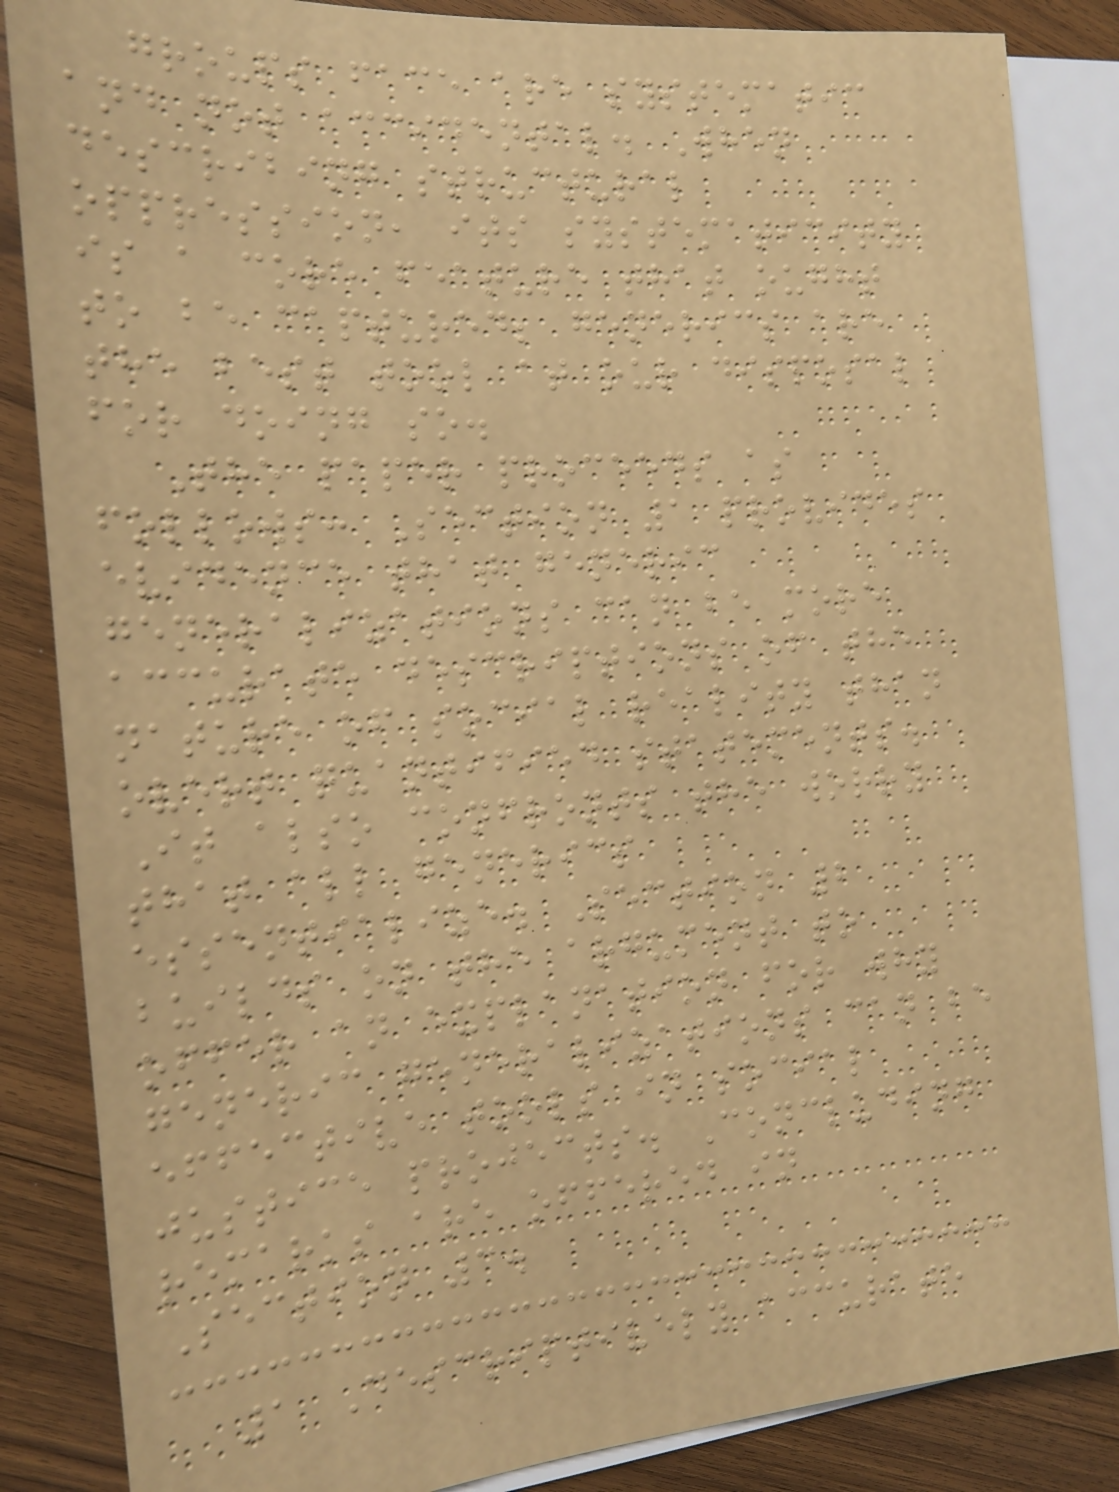groups face are systematic
and not accidental. When
describing structural
oppression, its systematicity
is a core feature that ought
to be captured; generics are
the best tool at our disposal
for doing so.
The paper proceeds as
follows: Section 1 provides
evidence that generic
generalizations can be more
accurate descriptions of the
nature of social reality than
overt quantified statements.
It also confronts the worry
that all generics
essentialize. Section 2
builds on the argument to
offer an explanation for why
generic generalizations can be
effective tools in social
justice projects. Concluding
remarks are offered in
Section 3.
1 Descriptively accurate
